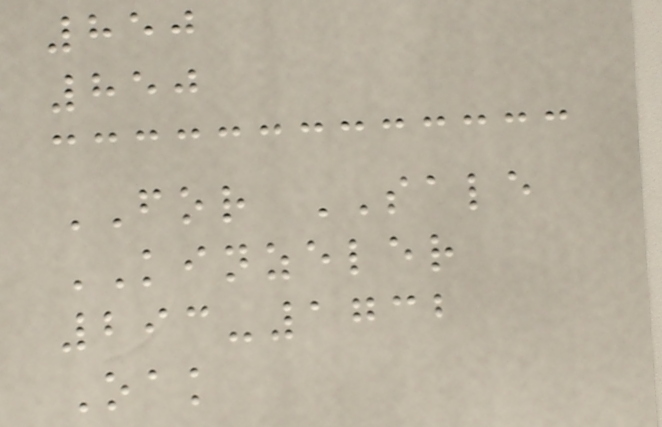850
850
FOR SALE
KINZELER
293-1732
Oak
